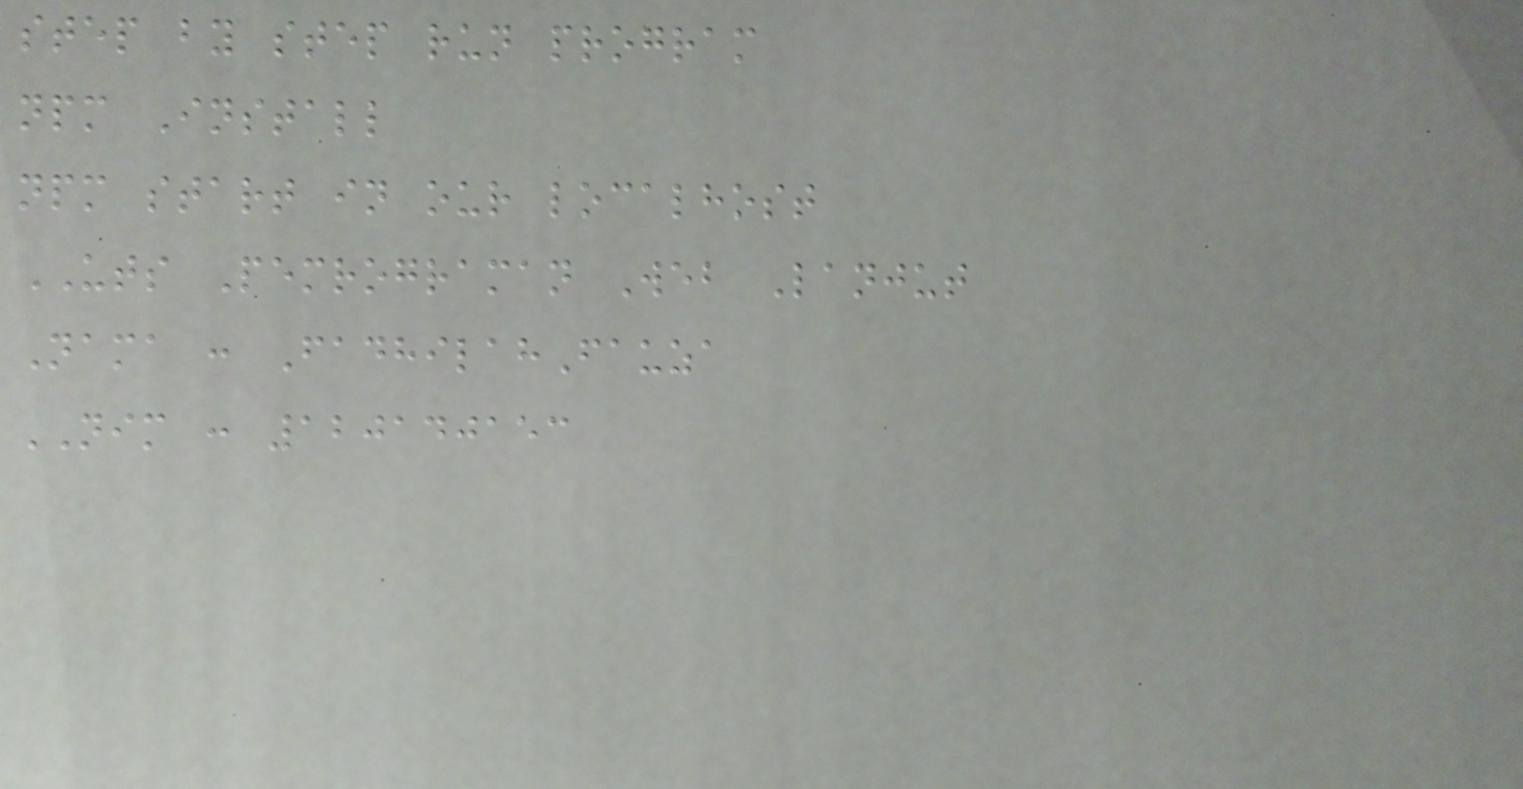step by step run program
npm Install
npm start in our localhost
UTS Pemrograman Web Lanjut
Nama : FadhilahFauza
NIM : 120140153
